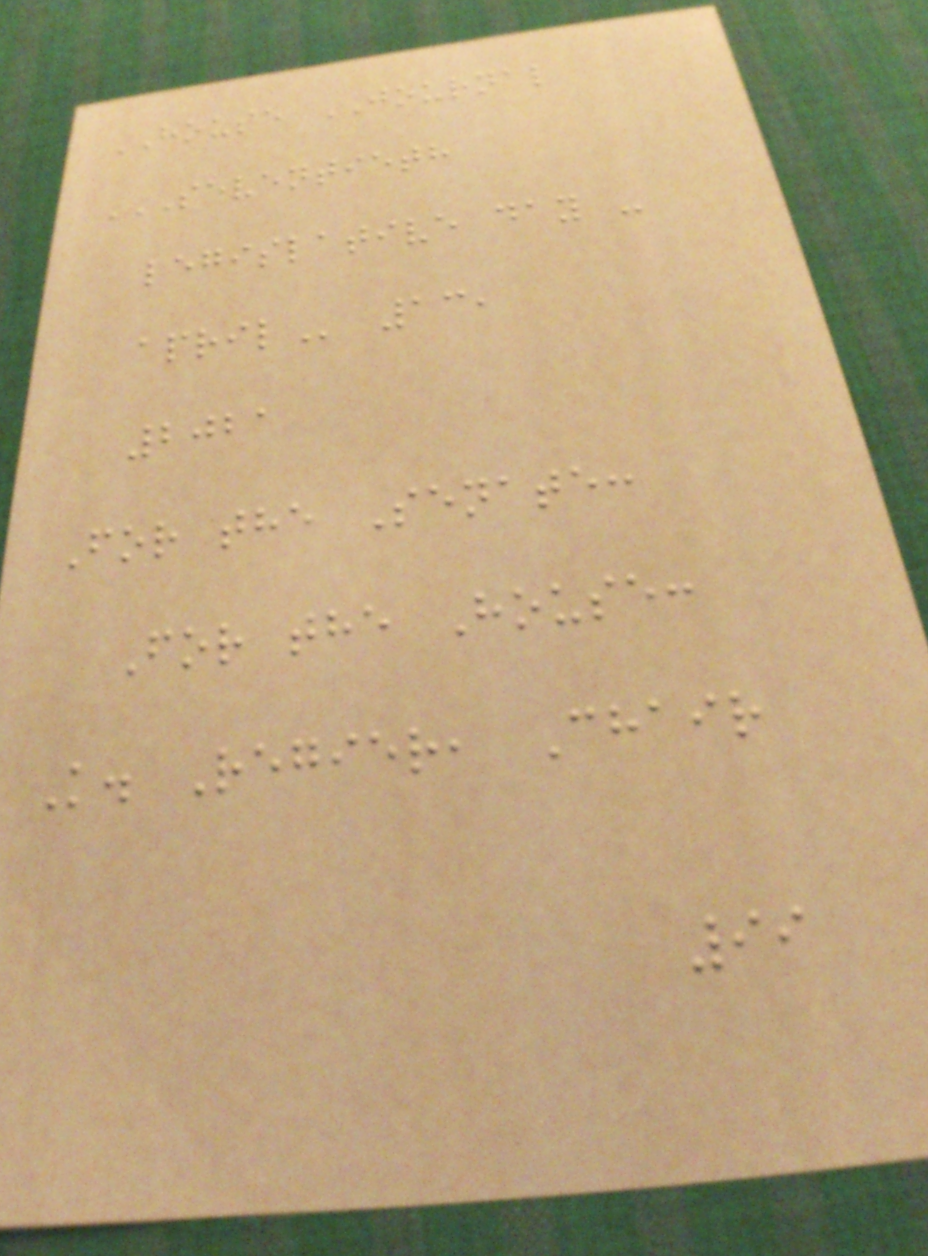HOUSE JOURNAL
SEVENTIETH
LEGISLATIVE DAY -
APRIL 13,
2021
For the Senate:
For the House:
K. Regier, Chair
99
